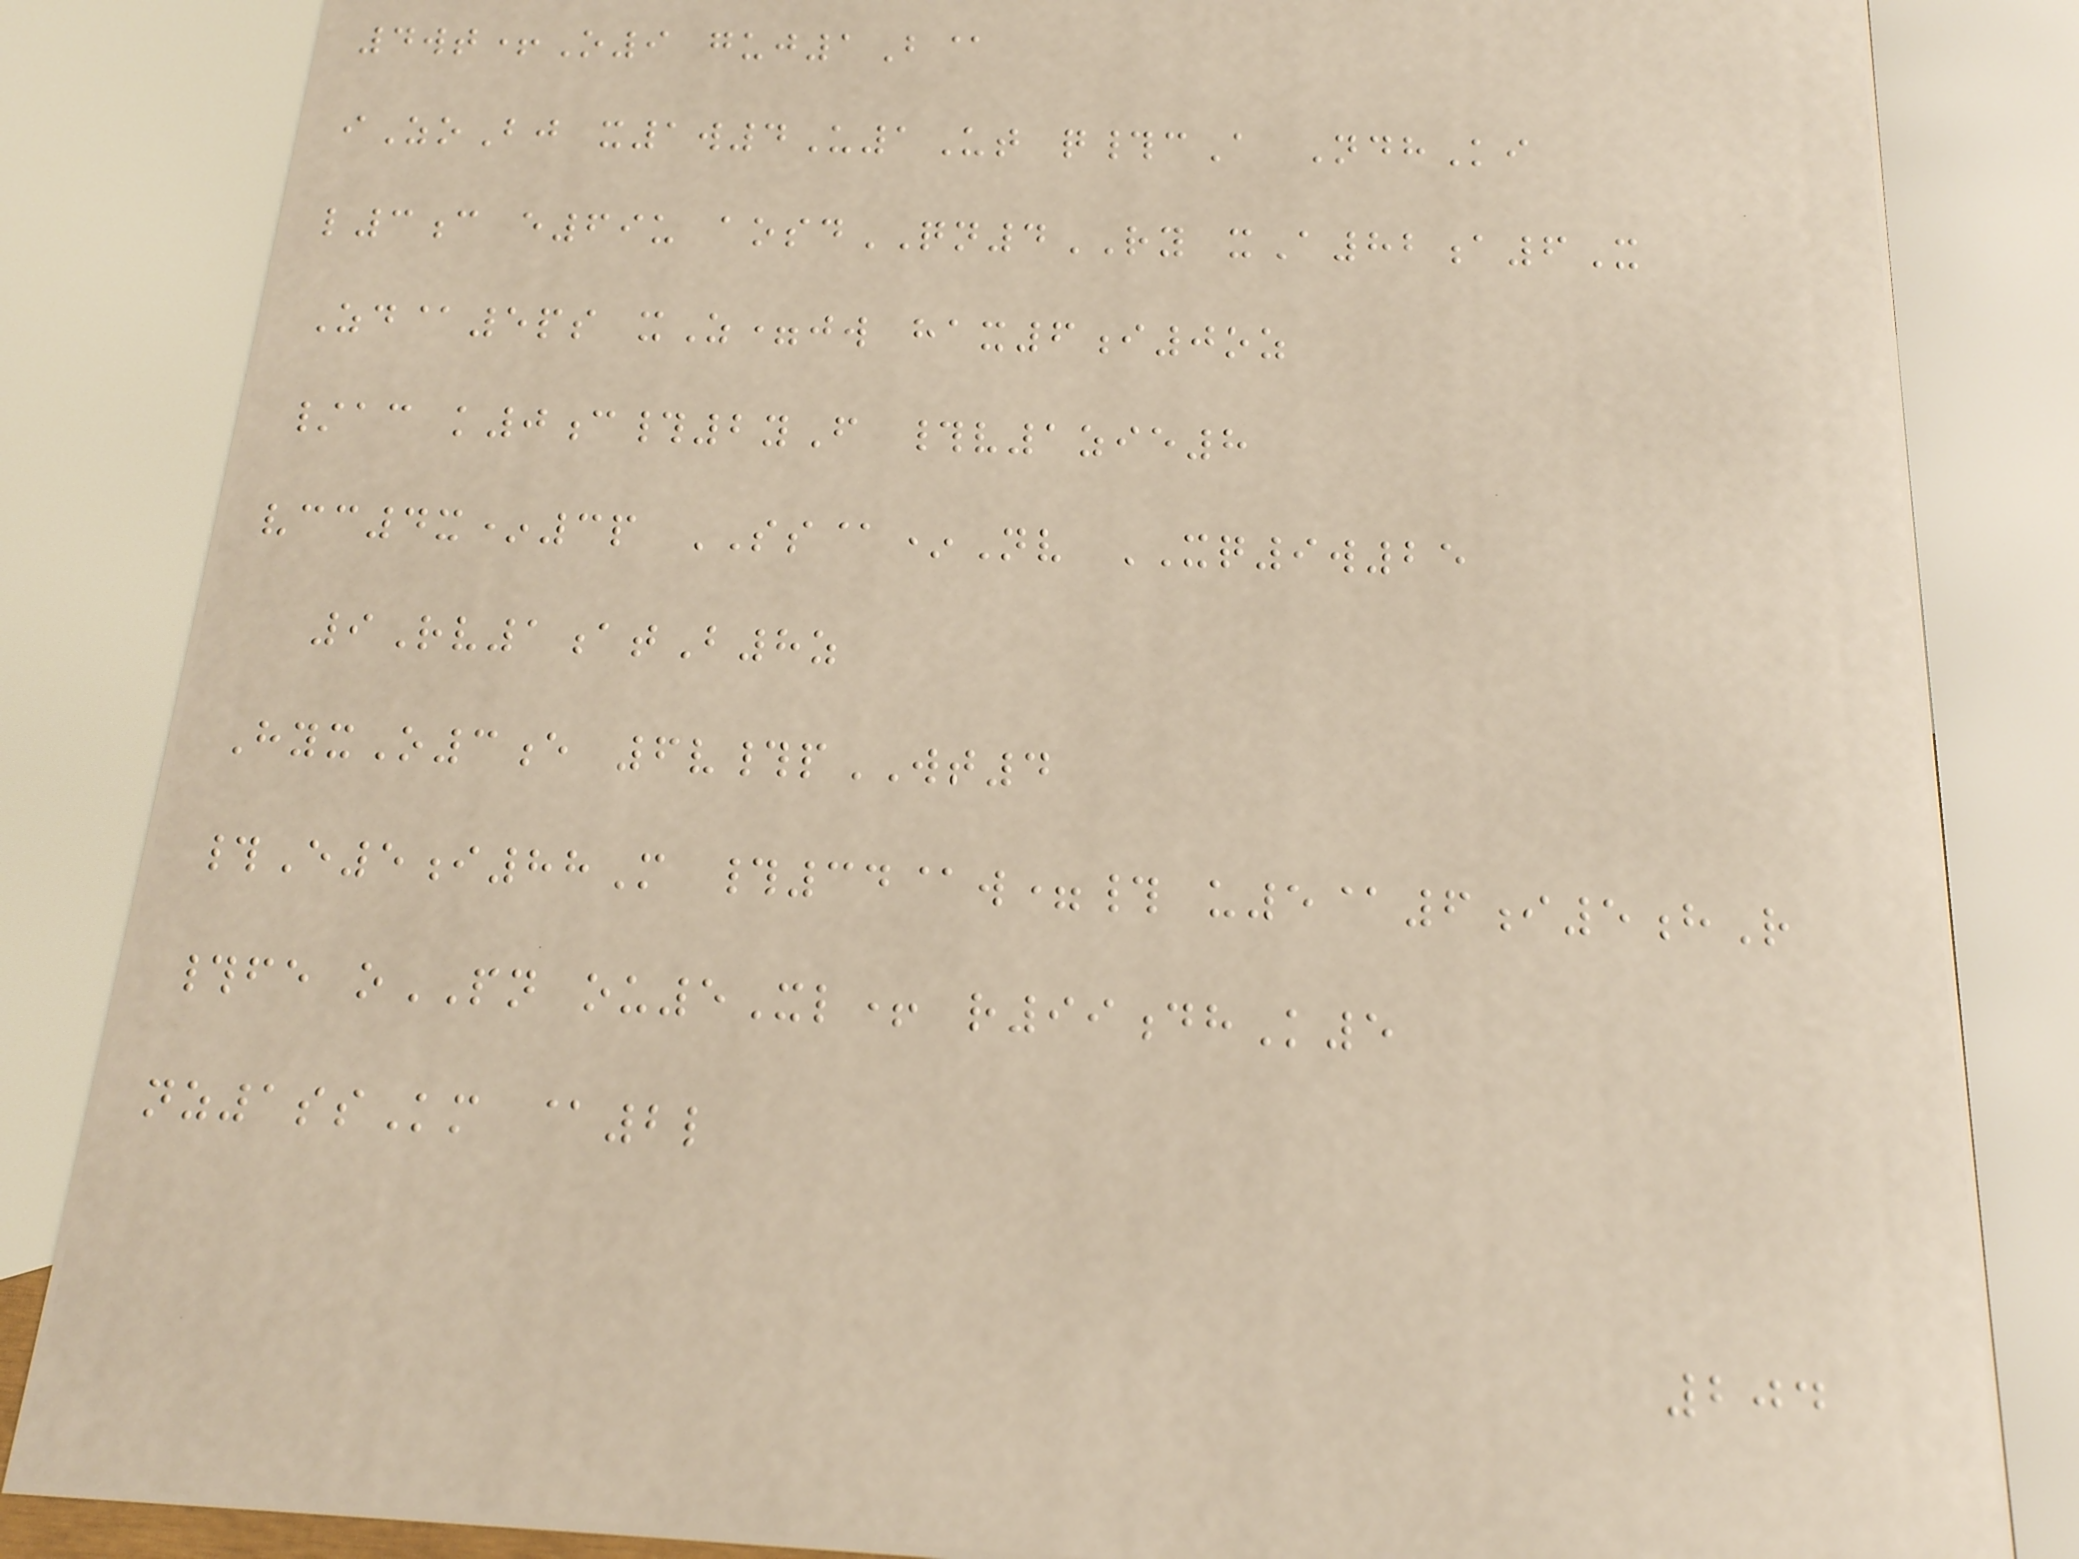4wt+O9 guj1B@
iZoBj x1w4U1Ut q#cA NdhKi
l3c e69u aosdQN4RY xA82a6X
Zd@5ps xZ=jw hax6i0oz
/ac k0c#2yF #v1zie8
vcc4x*3p SS@*Nv XQ9w25
9Rv1atB8z
HyxO3e 6v#pWT4
#E5i88M #34@w=# u5@6i5hR
#fe oPN ou5Xl+ r99dhK5
nz1ssKm @2l
204
